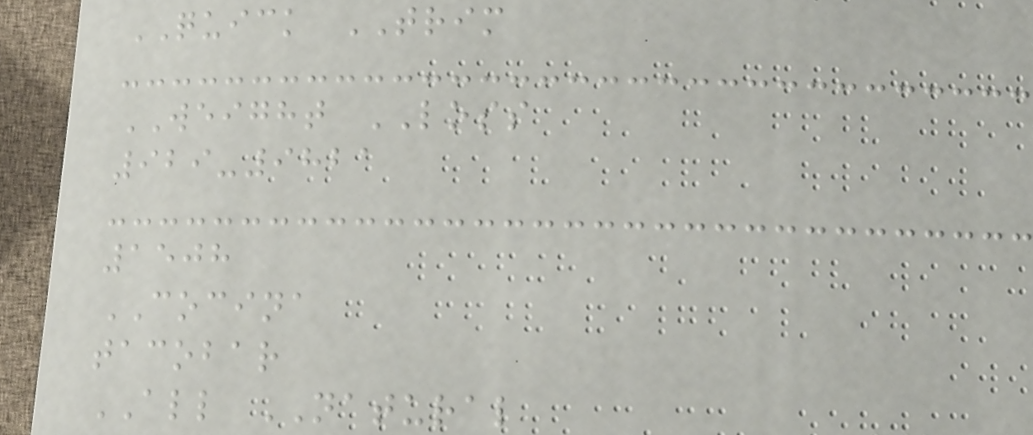QUICK TRIM
WEIGHT LOSS
929-9821
1508
COCINA
tacobar
ALL NATURAL
